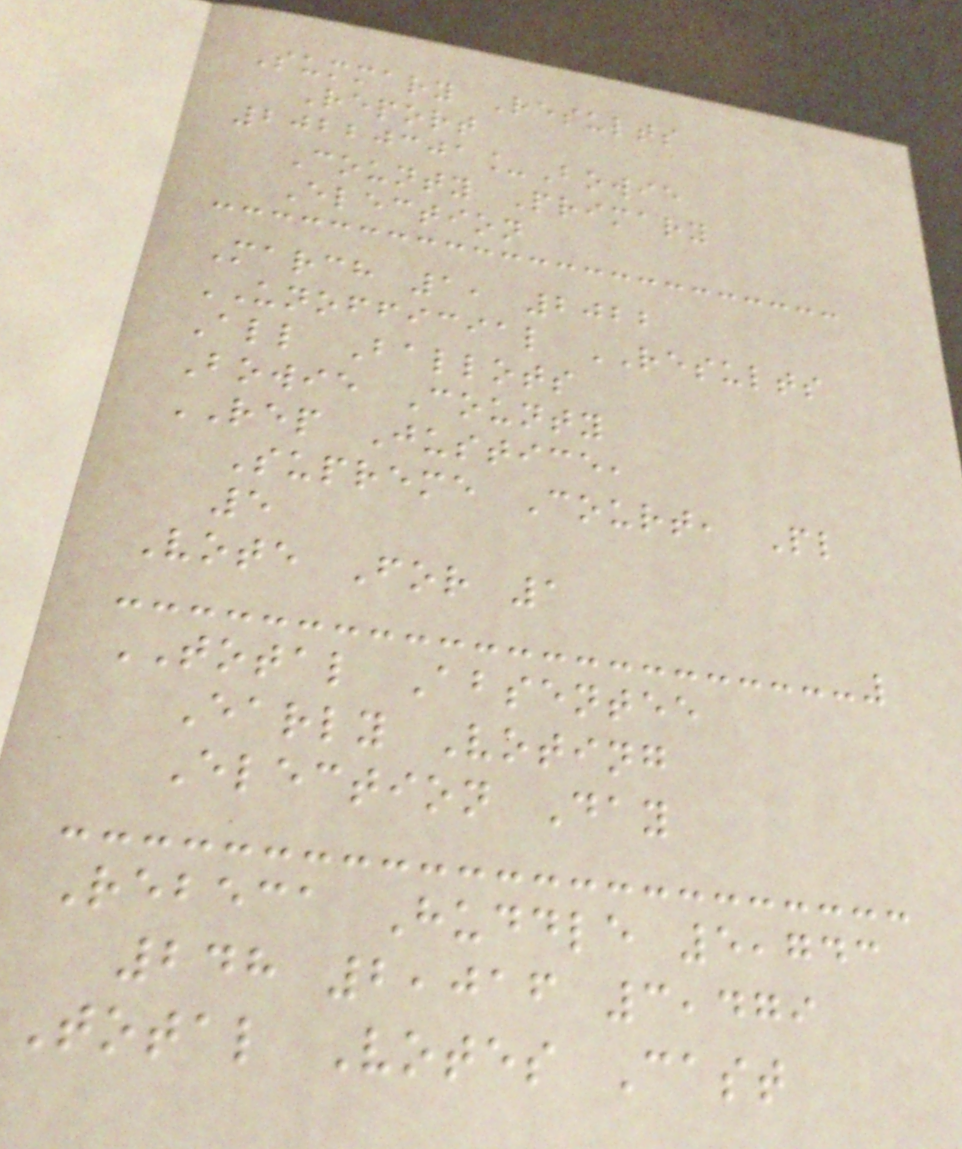Summary Results
Report
20220301_Bowie
County Primary
Election
March 1, 2022
UNOFFICIAL RESULTS
All Ballots
Bowie County
REP Justice,
Supreme Court, Pl
5
Vote For 1
TOTAL Absentee
Early Voting
Election Day
Rebeca Huddle 5,743
248 2,016 3,479
Total Votes Cast
